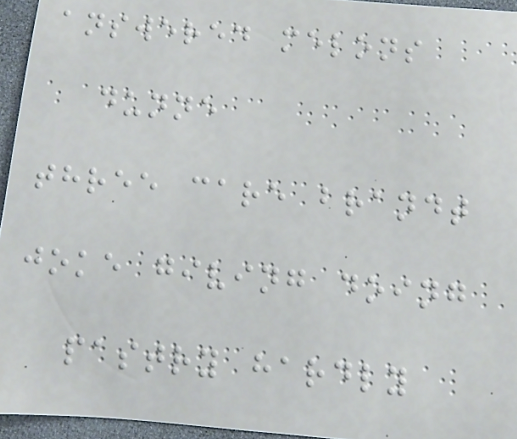answered melons
dunne
three care brandt
joke giving doing
pastry hardly
